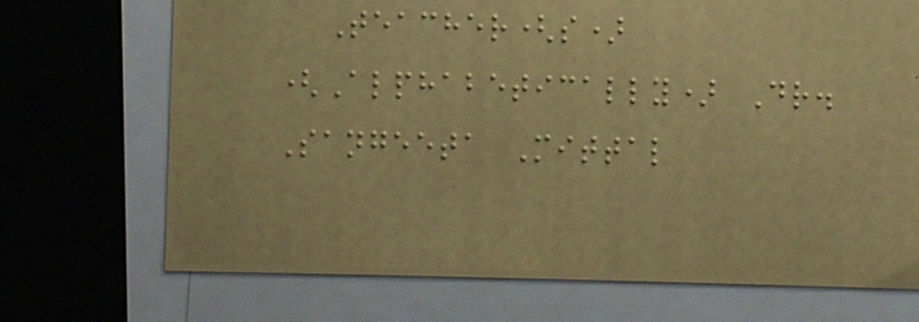Teacher(s)
(Alphabetically) Dr.
Sangeeta Mittal
